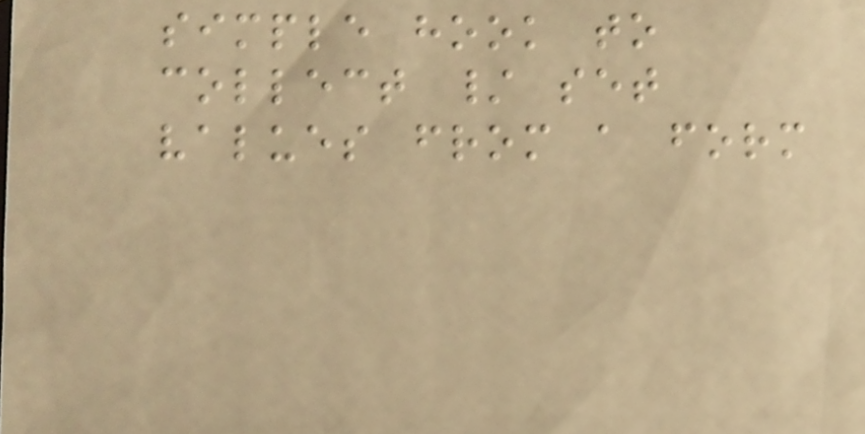simple hook to
collect / set
values from a form
